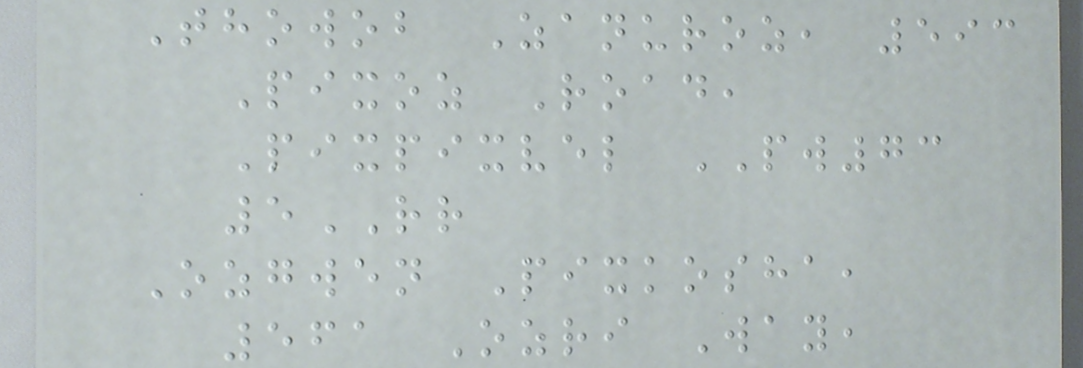Thowob Zanuroz, 593
Pixoz Road,
Pixpixvel PW73
5RR
Ozgwen Pixkosha,
561 Ozri Way,
